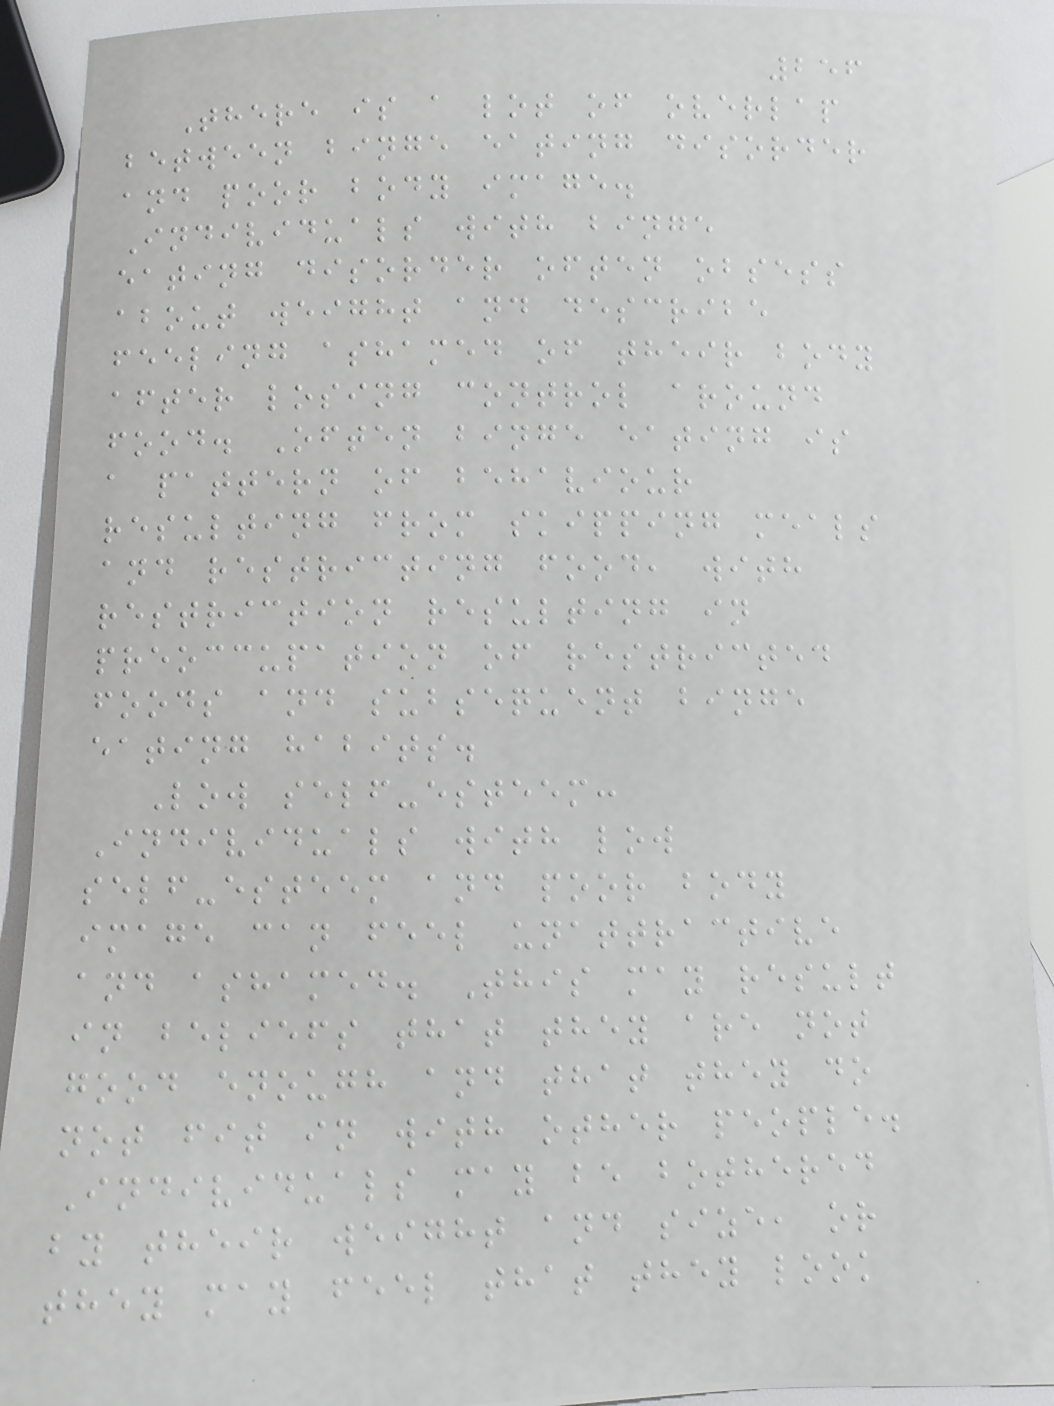256
There is a lot of overlap
between binge eating disorder
and poor body image.
Individuals with binge
eating disorder often obsess
about weight and describe
feeling ashamed of their body
after losing control around
food. Often binge eating is
a pattern of behaviour
resulting from skipping meals
and restricting food, with
restriction resulting in
preoccupation of restricted
foods and subsequent binge
eating habits.
Low self-esteem:
Individuals with low
self-esteem and poor body
image can feel unattractive
and ashamed. This may result
in beliefs that they are not
good enough and that they do
not fit in with other people.
Individuals may be bothered
by their weight and size, or
they may feel that they look
